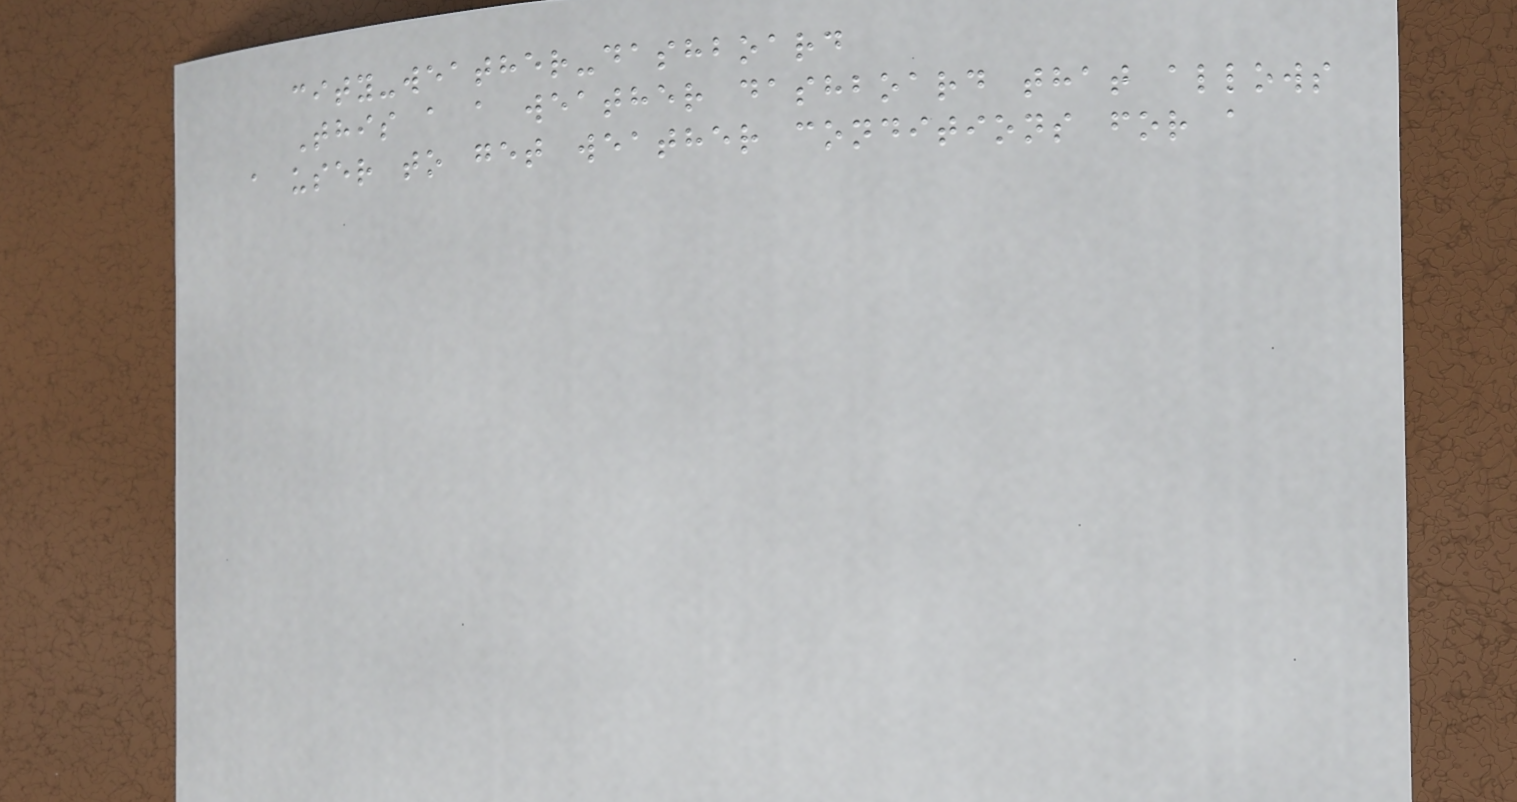city-weather-dashboard
This a a weather dashboard that allows
a user to get weather conditions for a
